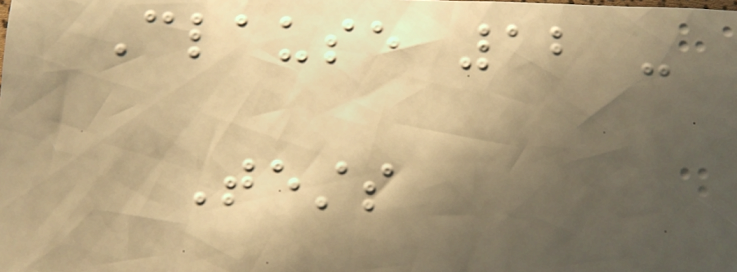Clause 12 -
Tests
